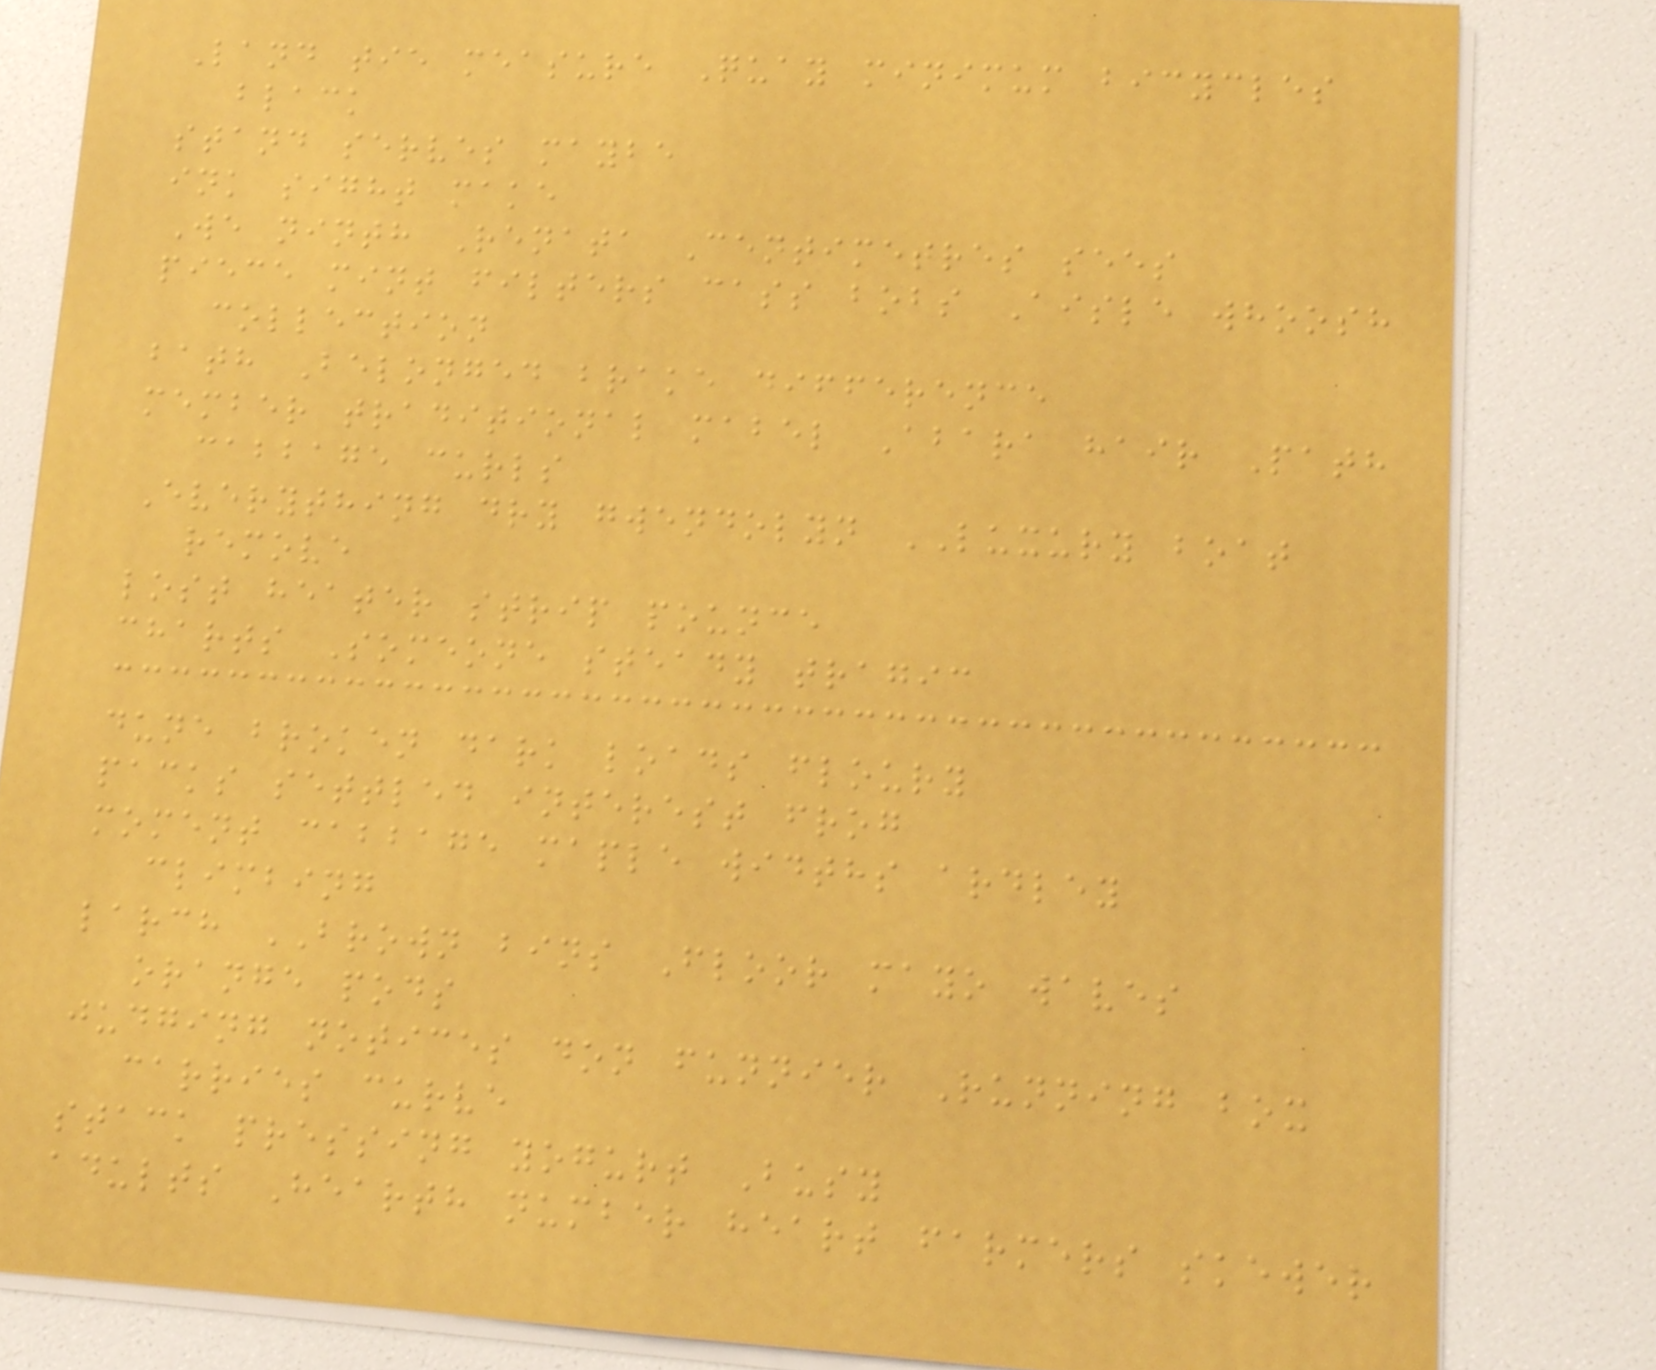Land tie measure Quay minimum bicycles
black
stand serves maybe
ink sight make
We ninth Renata Centimetres sees
piece mint filters cass bobs Aisle whoosh
collection
bath Belonged brake difference
member traditional mabel Abara hair Path
cabbage curls
Everything dry gwendolyn LUXURY boat
remove
lost heater strip pounce
charts Someone steady tragic
dune broken dark loads floury
packs settled interest frog
moment cabbage maple widths ardley
climbing
larch BROWN bins Floor mayo waves
orange pods
judging notices don funnier Running box
carries curve
stack pressing yogurt Busy
adults Hearth number heart farmers skewer
